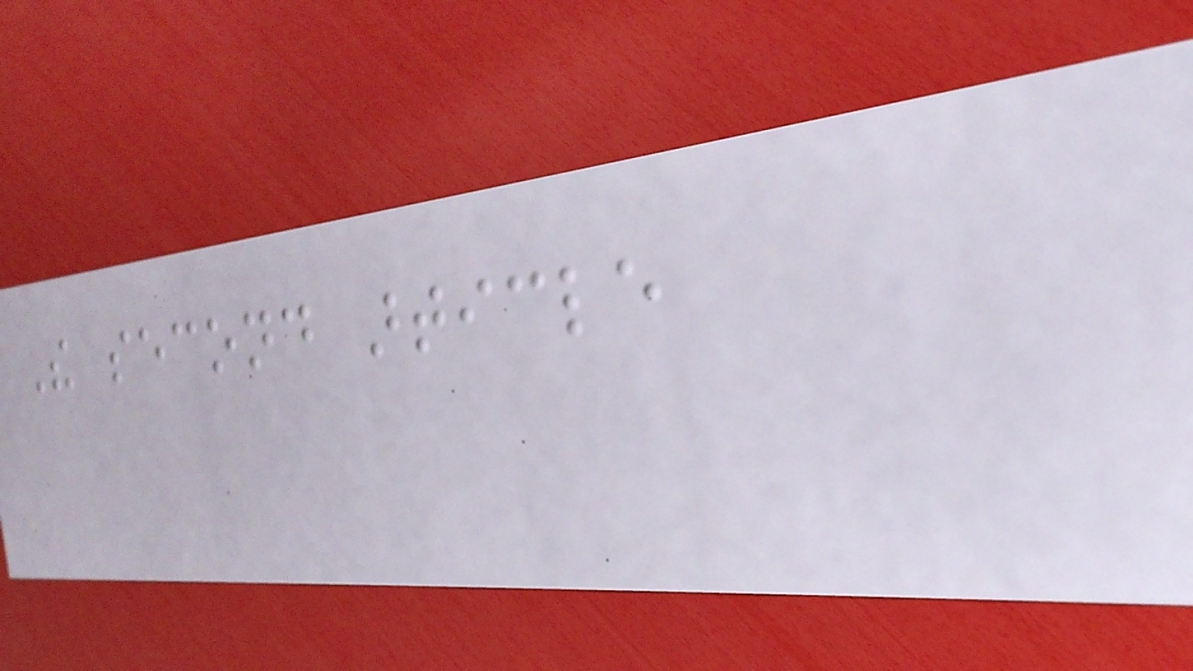The second article
